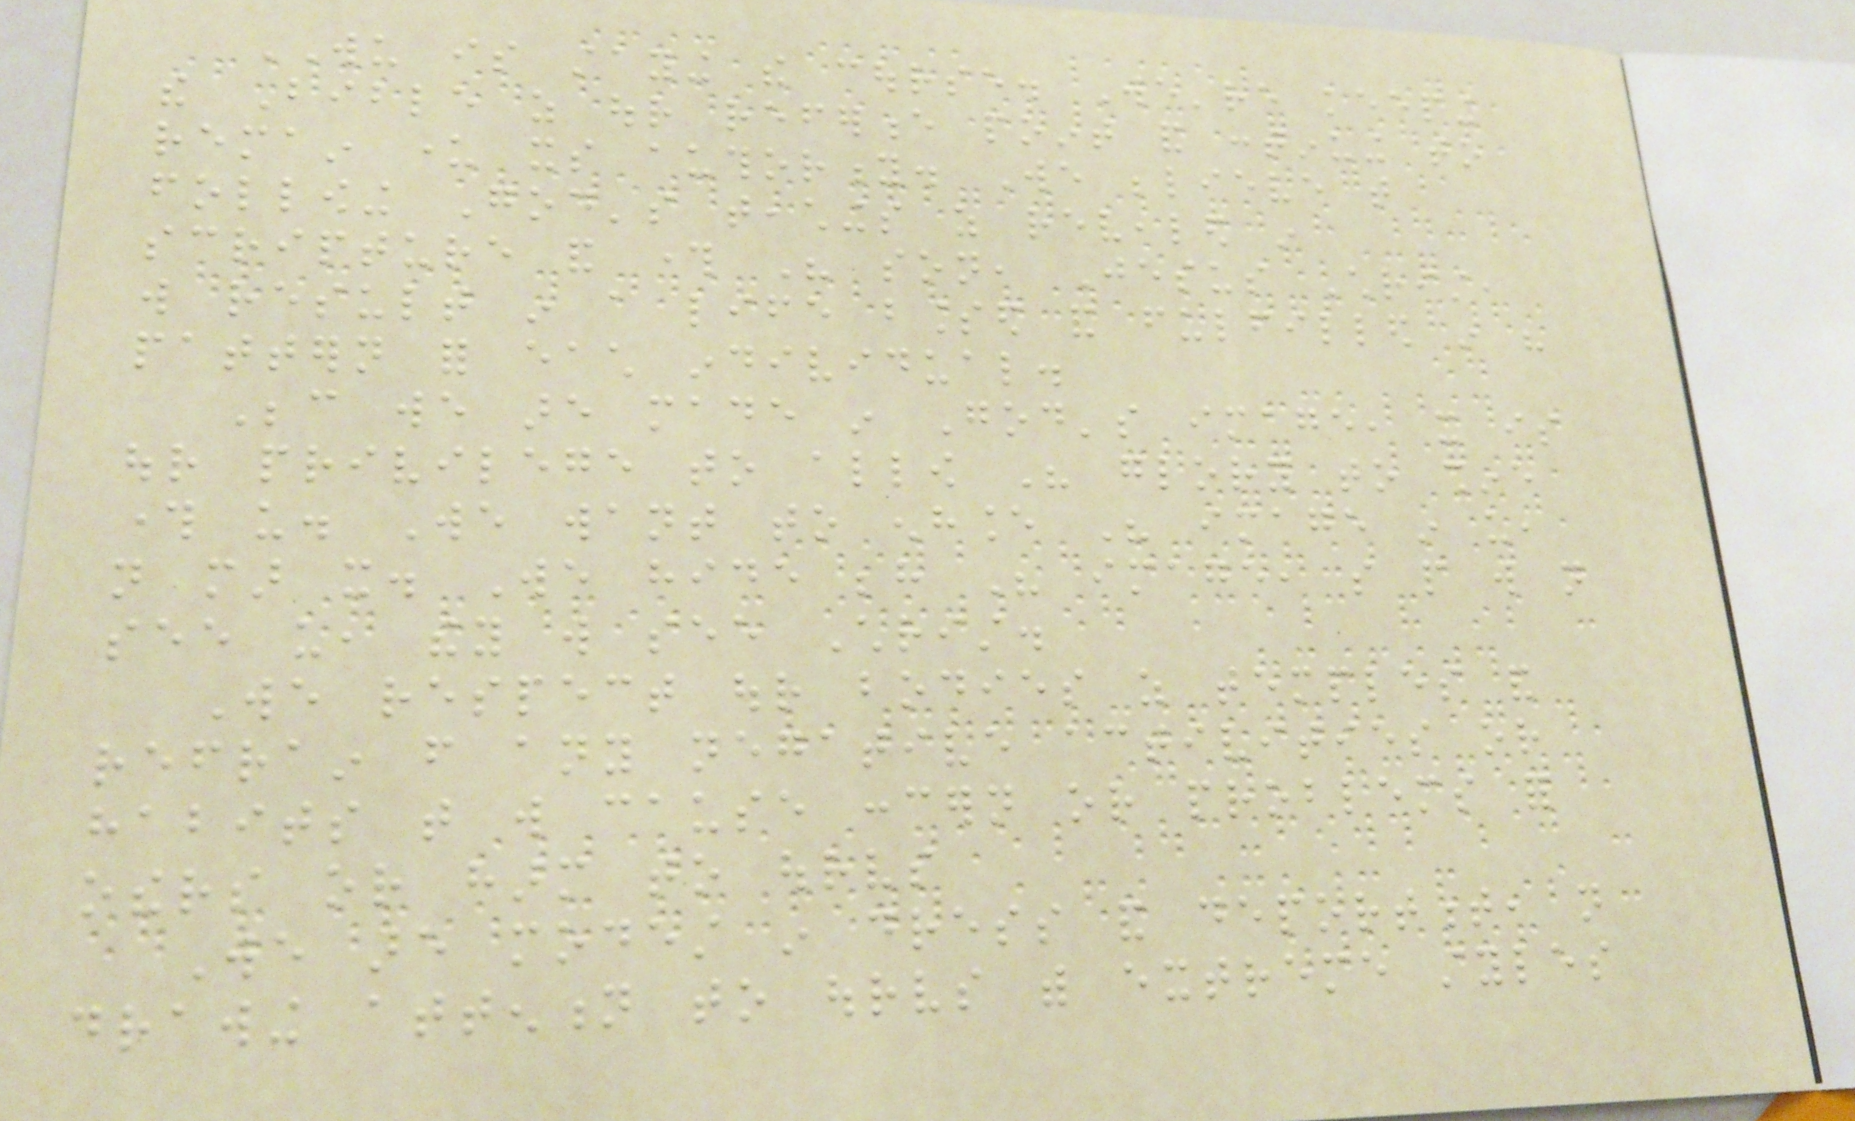WU is staying the course. We're keeping
the Bible as our reference point and continuing to
remain under its authority. We believe that
following God's teachings as revealed in
scripture and through His son, Jesus Christ,
will result in a life blessed and fulfilled in his
pattern for each individual.
Because we are made in God's image, it is
our privilege to allow His glory to shine
through us. We want to enhance His image in us,
not mar it. We hide behind His image, so people will not
see us, they will see Christ.
We respect our bodies as temples and
refrain from any negative activities or
habits that will cause concern or problems for
others or harm to ourselves
We are modest in dress and deportment, not
drawing attention to ourselves with extreme styles
